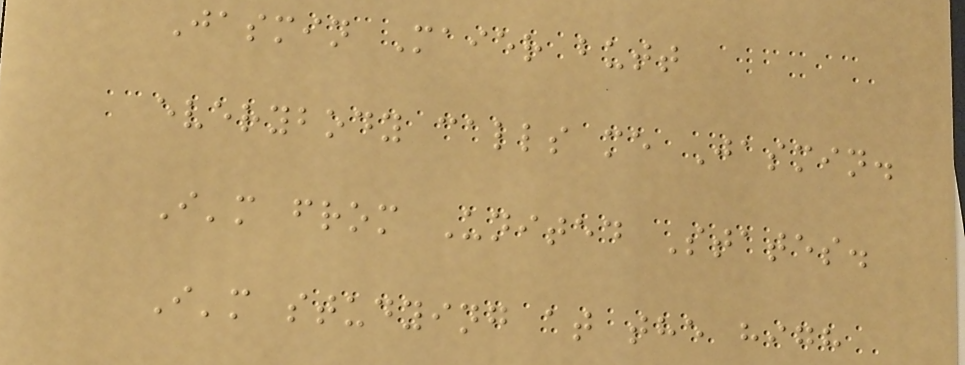Jasmin Maier butt
everybody calls me Jasmin.
I'm from United States.
I'm studying at the high
